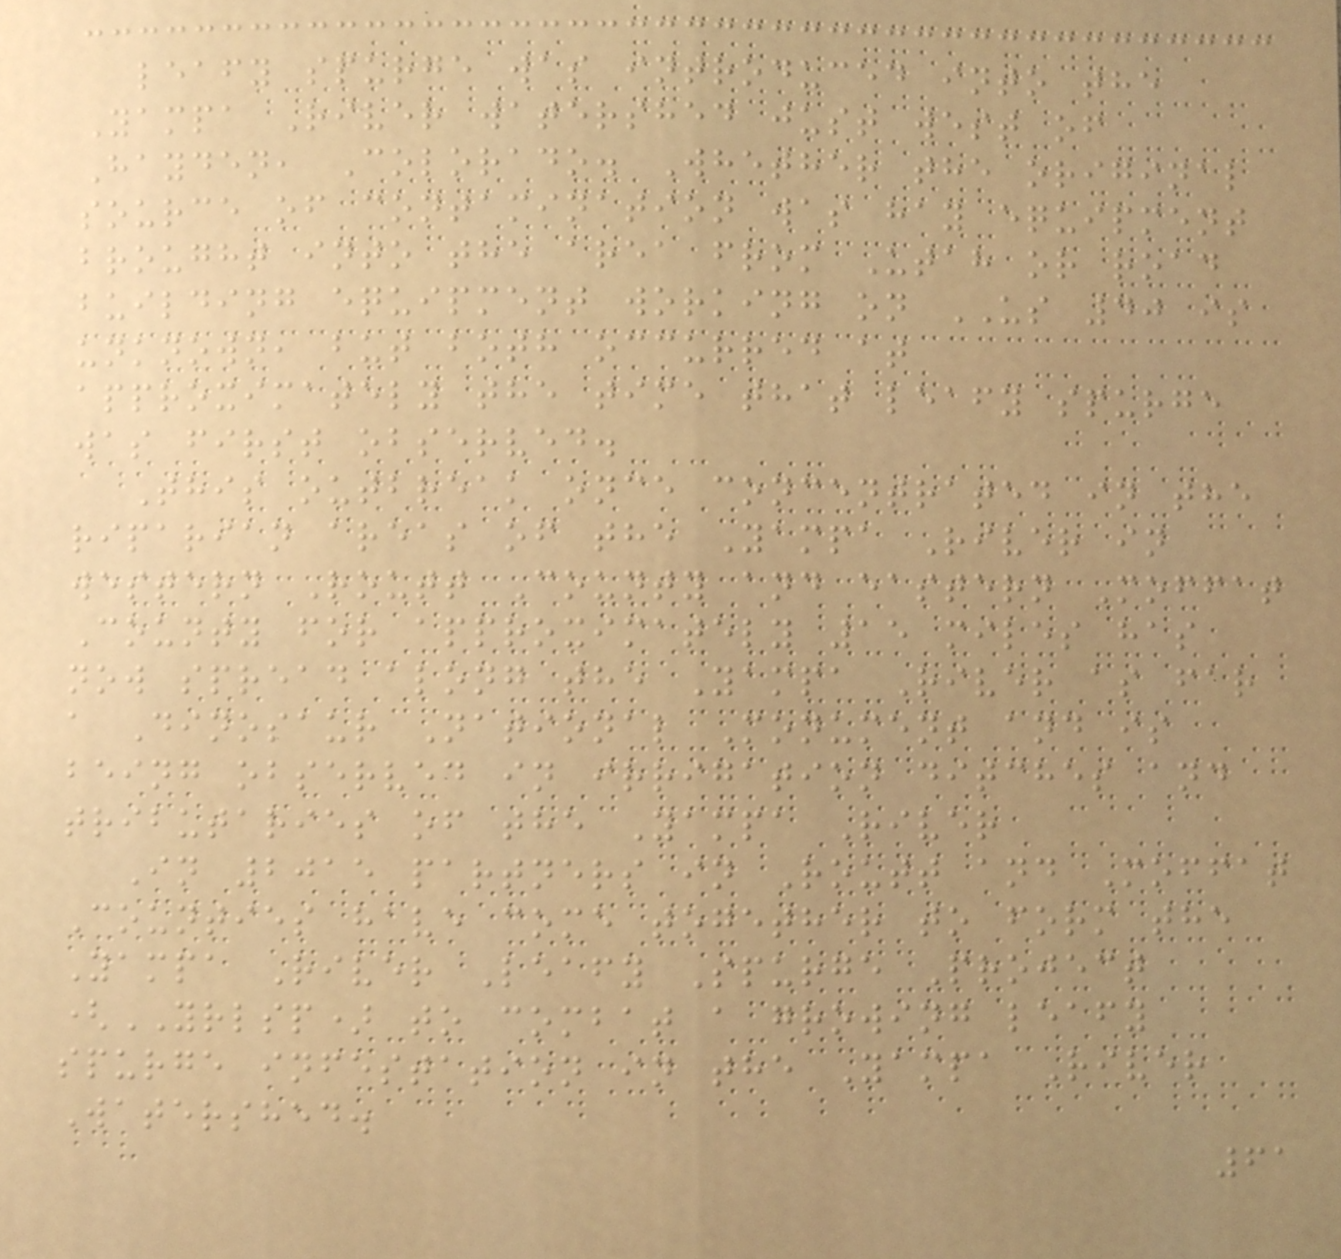leafy spurge was introduced into the
Yampa River watershed just west of
Hayden, Colorado. Whether the original
source of contamination was hay equipment
brought into the area from Utah or road
building equipment working on US 40 is
unknown, but both occurred at
approximately the time that leafy spurge
was first observed.
This outbreak once concentrated in the
riparian areas of the Yampa River in
western Routt County and eastern Moffat
County for approximately 15 miles has
now spread along the Yampa River as far
a Dinosaur National Monument and is
being observed in irrigation ditches and
tributaries of the Yampa River
In 2015 partners in Routt and Moffat
Counties have come together to form the
Yampa River Leafy Spurge Project
(YRLSP) to combat a growing leafy
spurge infestation in the Yampa River
Watershed.
61
